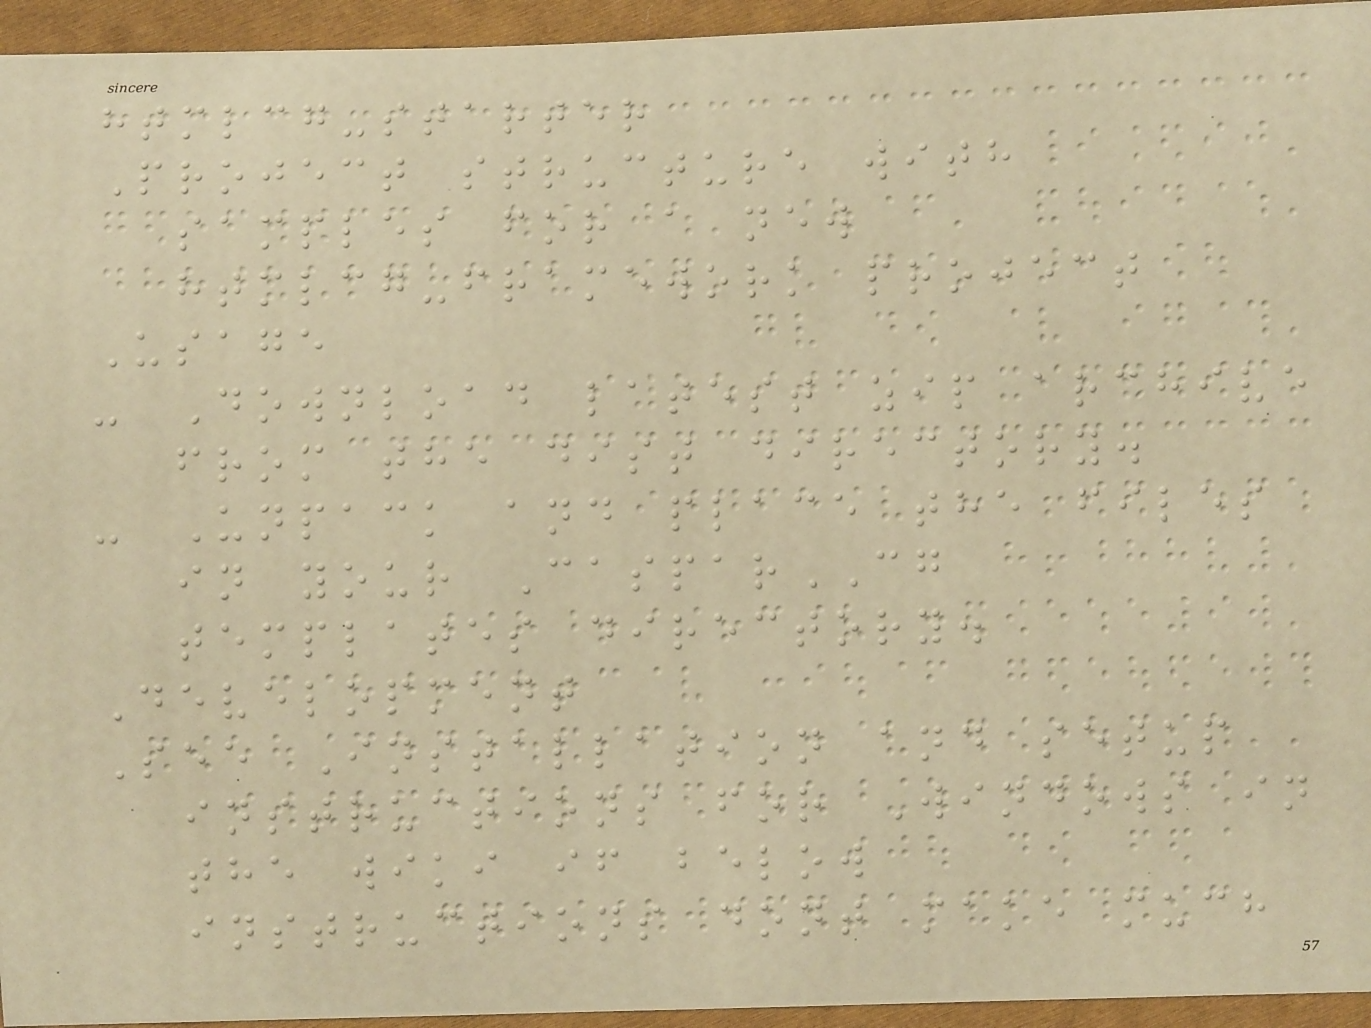htmlcg-starter
Project structure with
samples for a new
htmlcg-framework project
Usage
- Download latest zip archive
from the dist directory.
- Unpack and place the files
in your CasparCG
templates directory.
Development
See Installation and setup
instructions for Windows in
the wiki if below
instructions dont make much
